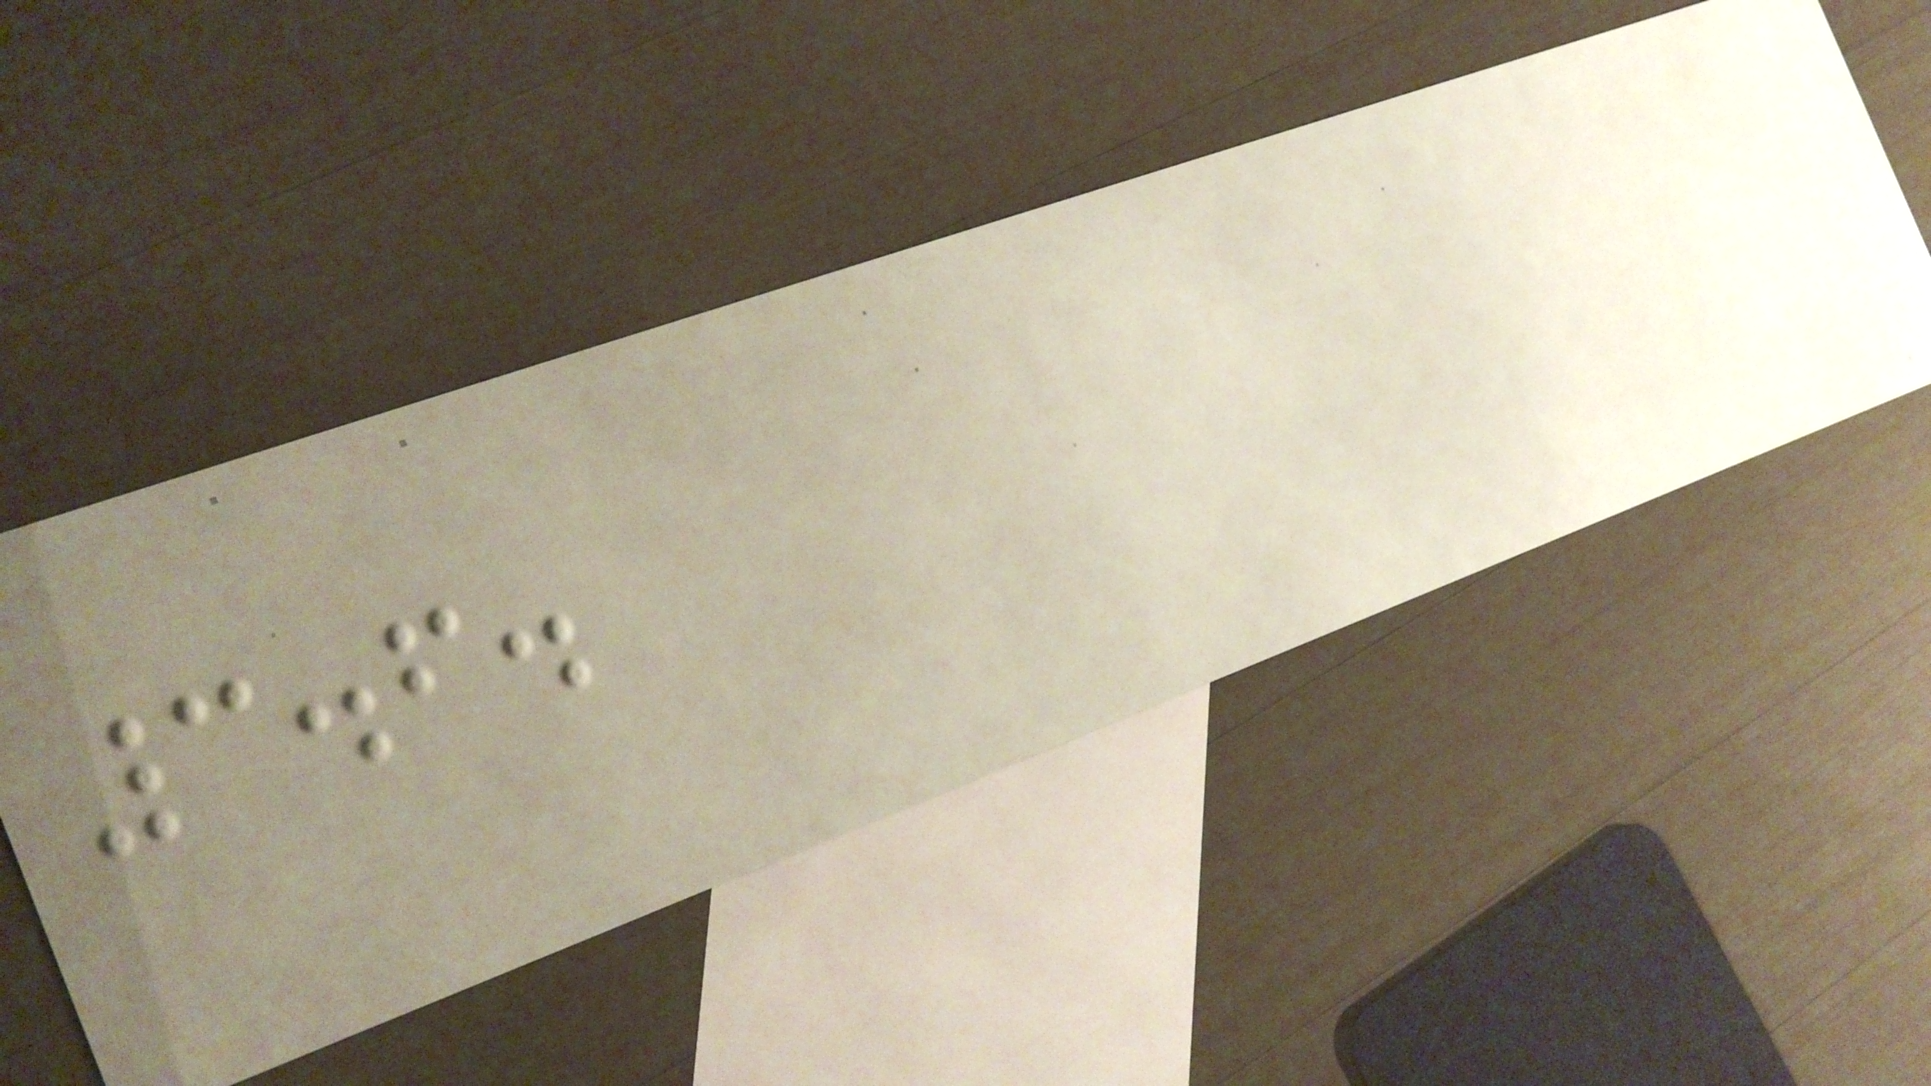3.6.
